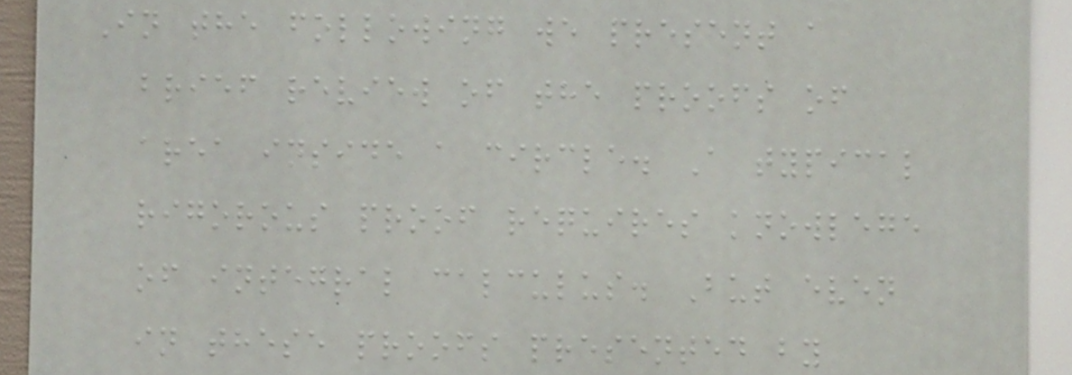In the following we present a
brief review of the proofs of
area inside a circle. A typical
rigorous proof requires knowlege
of integral calculus. But even
in these proofs presented by
